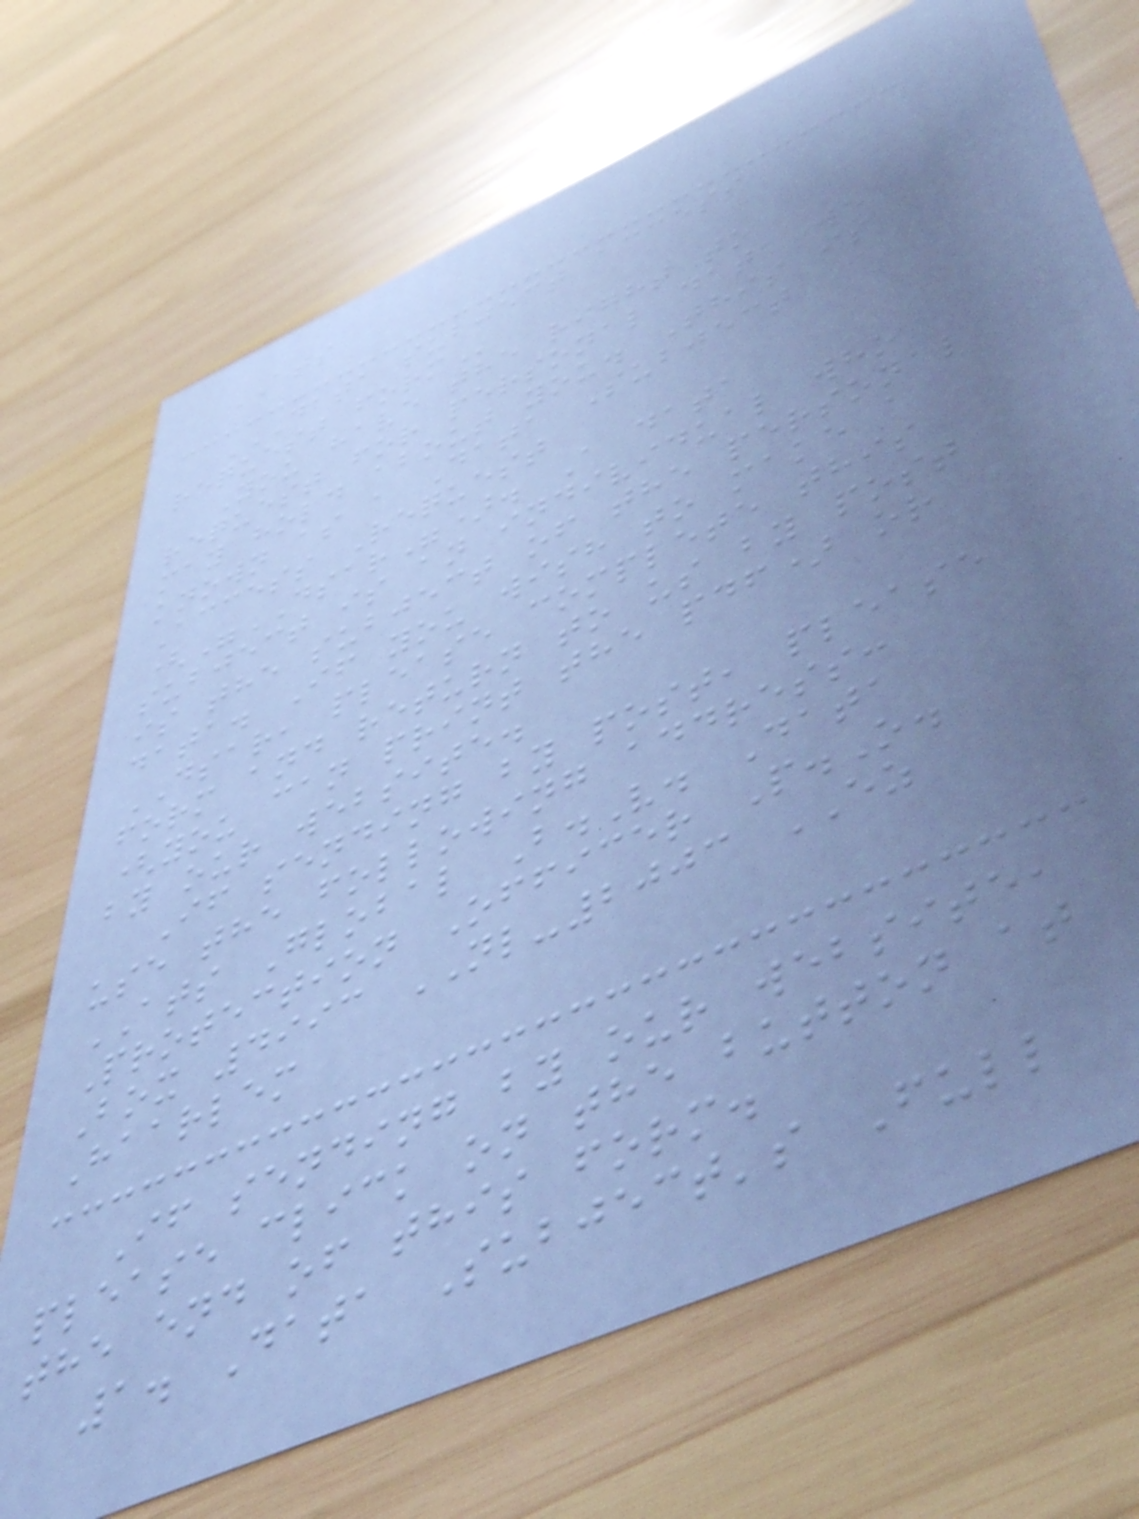ATS
DATA SUBJECT ACCESS
REQUEST FORM
You have the right to
request for personal data we
may hold about you. This is
known as a Data Subject
Access Request
("DSAR"). A data
subject is an individual who
is the subject of the personal
data. If you wish to make a
DSAR, please complete this
form and return to us by post
(you can print the pdf) or
by our website.
If sending by post, please
use the following address:
ATS Global B.V. Data
Protection Officer P.O.
Box 4993 NL-2003 EZ
Haarlem
If sending by our website,
please click on the button at
the end of this form.
1. Data Subject's Full
